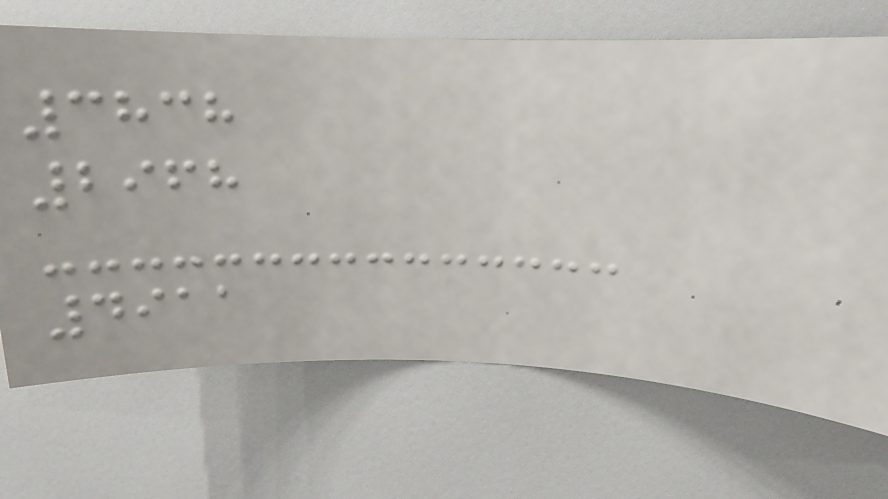3838
2968
4911
